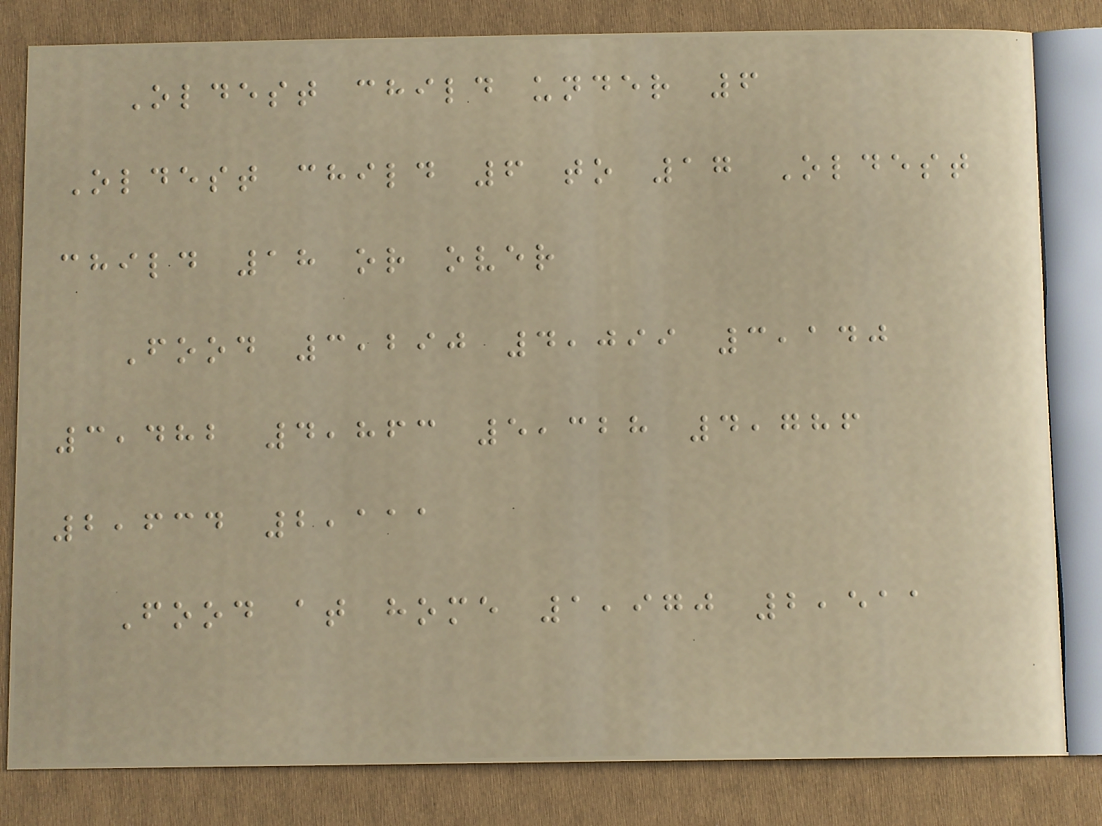Oldest child under 6
Oldest child 6 to 17 Oldest
child 18 or over
Food 3,290 4,099 3,140
3,482 4,863 5,328 4,786
2,634 2,111
Food at home 1,970 2,511
